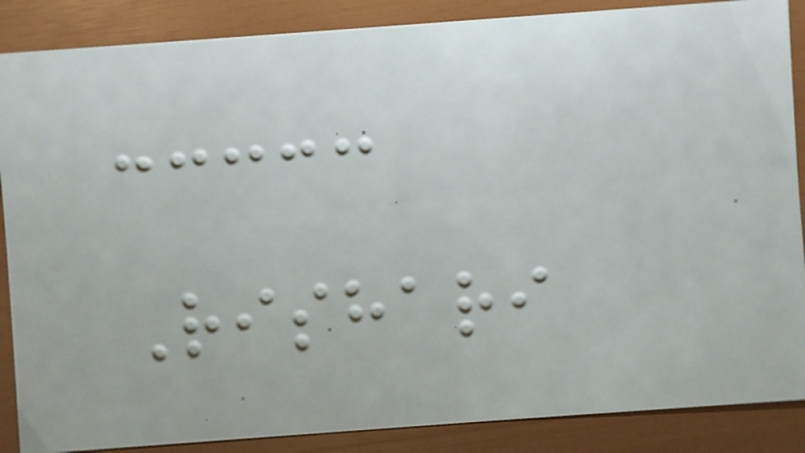Rishari
